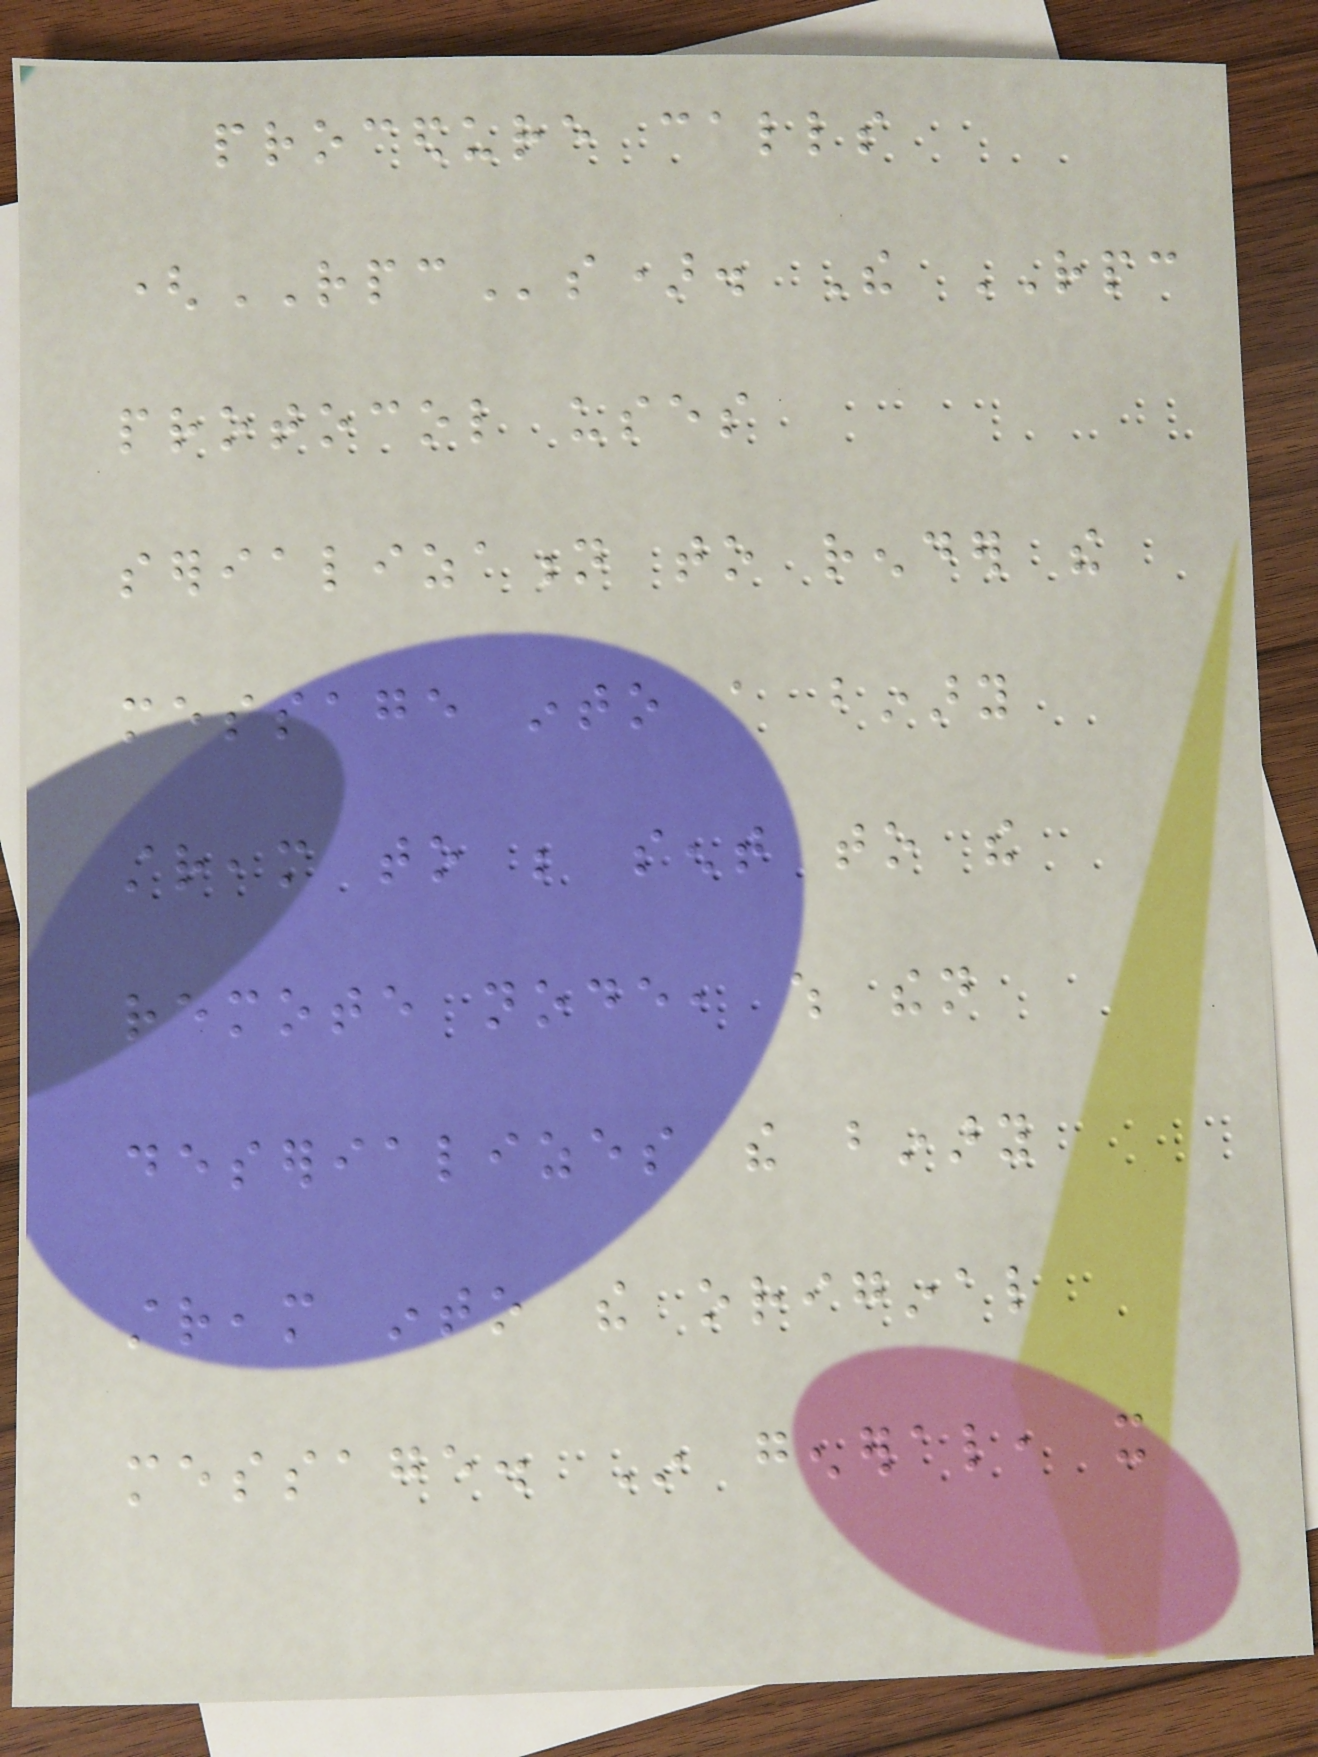procedure calls
(RPCs). The RPC
protocol uses
serialization to render the
message into a binary
stream to be sent to the
remote node, which then
deserializes the binary
stream into the original
message. In general, it
